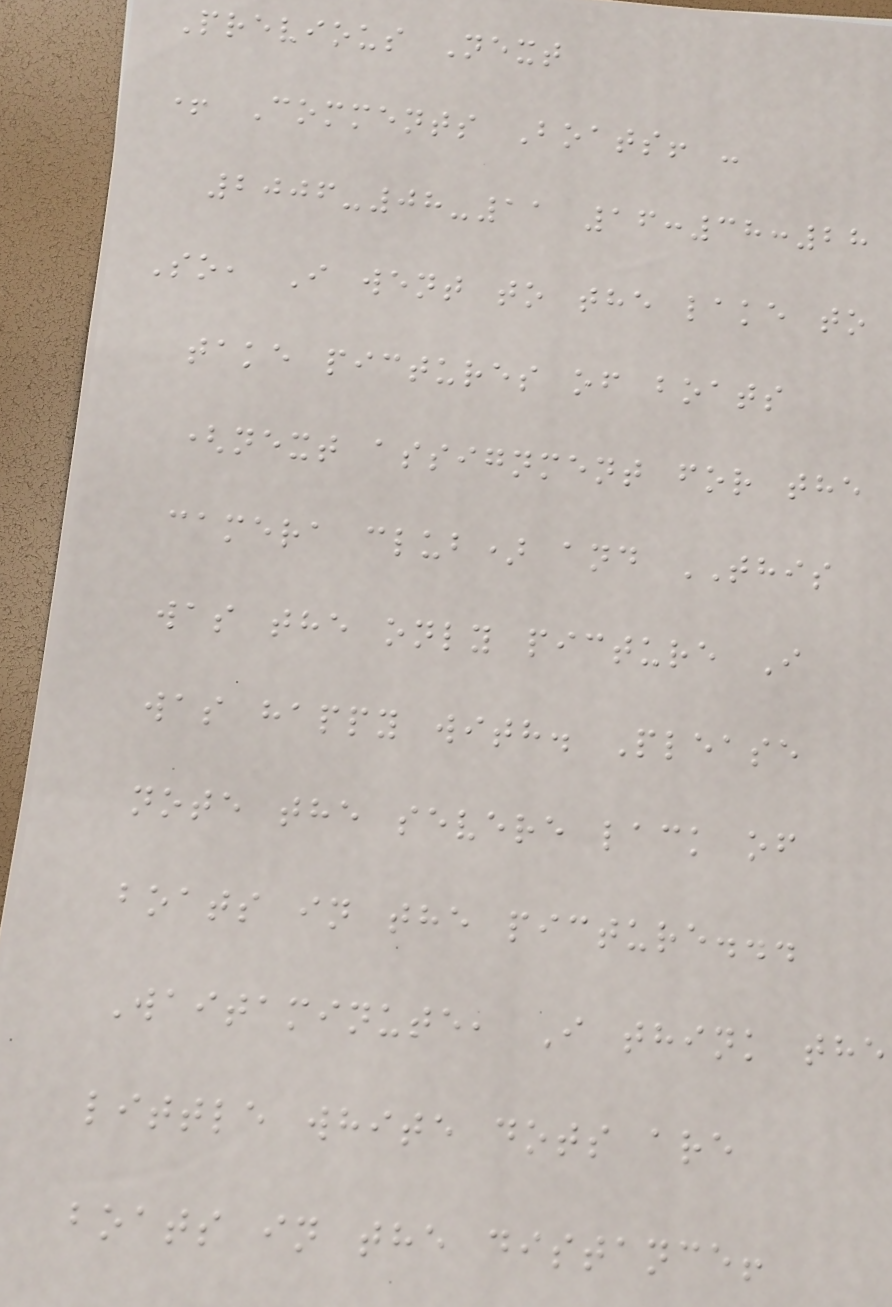Previous Next
+ Comments Boats! -
2006-08-11 16:38:28
So, I went to the lake to
take pictures of boats
(next assignment for the
camera club) and THIS
was the only picture I
was happy with. Please
note the severe lack of
boats in the picture...
Waitaminute, I think the
little white dots are
boats in the distance!
